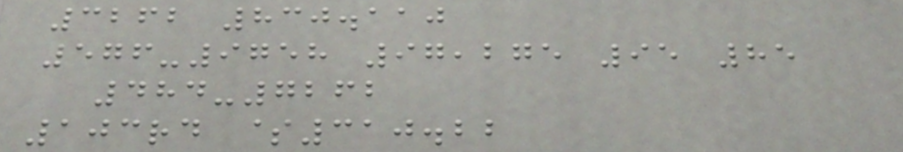3262 830.110
576-9758 97,275 95 85
484-7262
103rd $310.22
